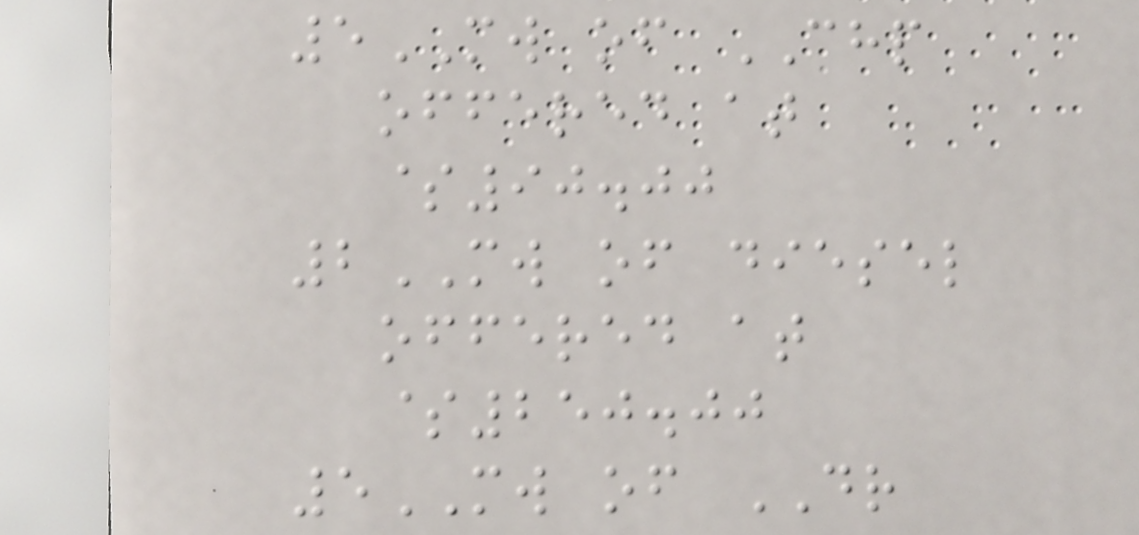5MW of CHP
offered at
$90.00
2MW of diesel
offered at
$250.00
5MW of DR
